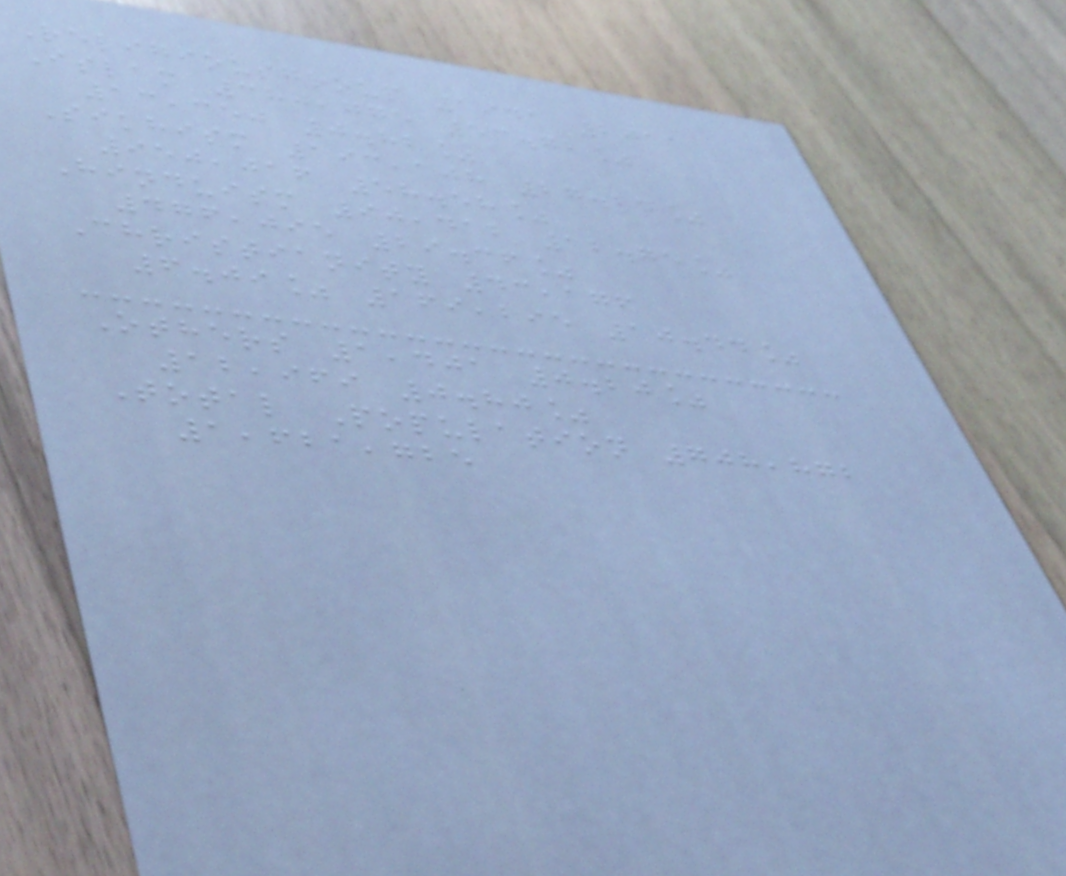Religiousgroup 1941 2011
Islam 380,775 53.72%
13,350 0.82%
Sikhism 193,108 27.24%
950,016 58.58%
Hinduism 90,412 12.75%
476,095 29.36%
Christianity 43,176
6.09% 169,295 10.44%
Others 1,401 0.20%
12,969 0.80%
Total Population 708,872
1,621,725
